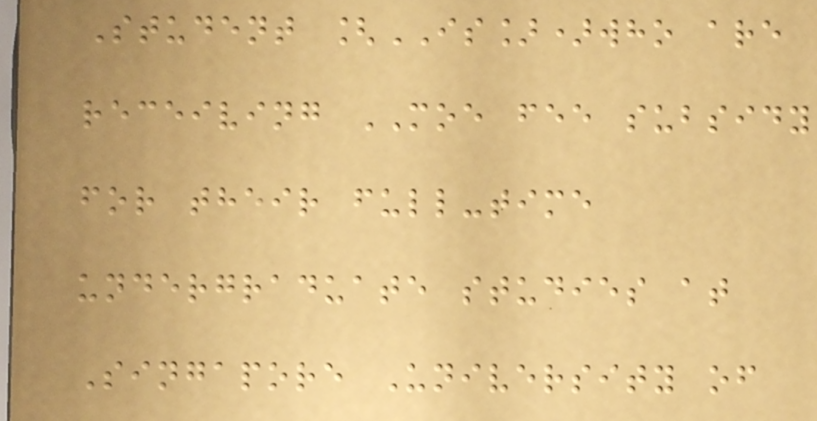Student [IS])who are
receiving MOE fee subsidy
for their full-time
undergraduate studies at
Singapore University of
